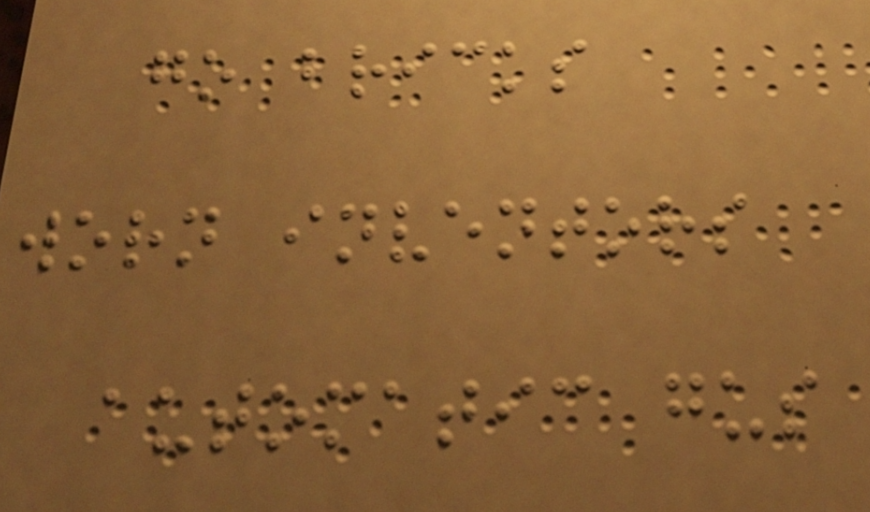go bricks
worn inventors
automatic gus
